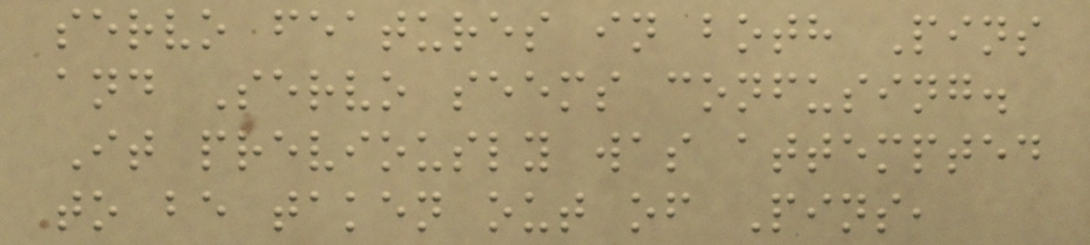servo features in both Pins
and Servo seems confusing.
It previously was attempted
to be taken out of Pins,
